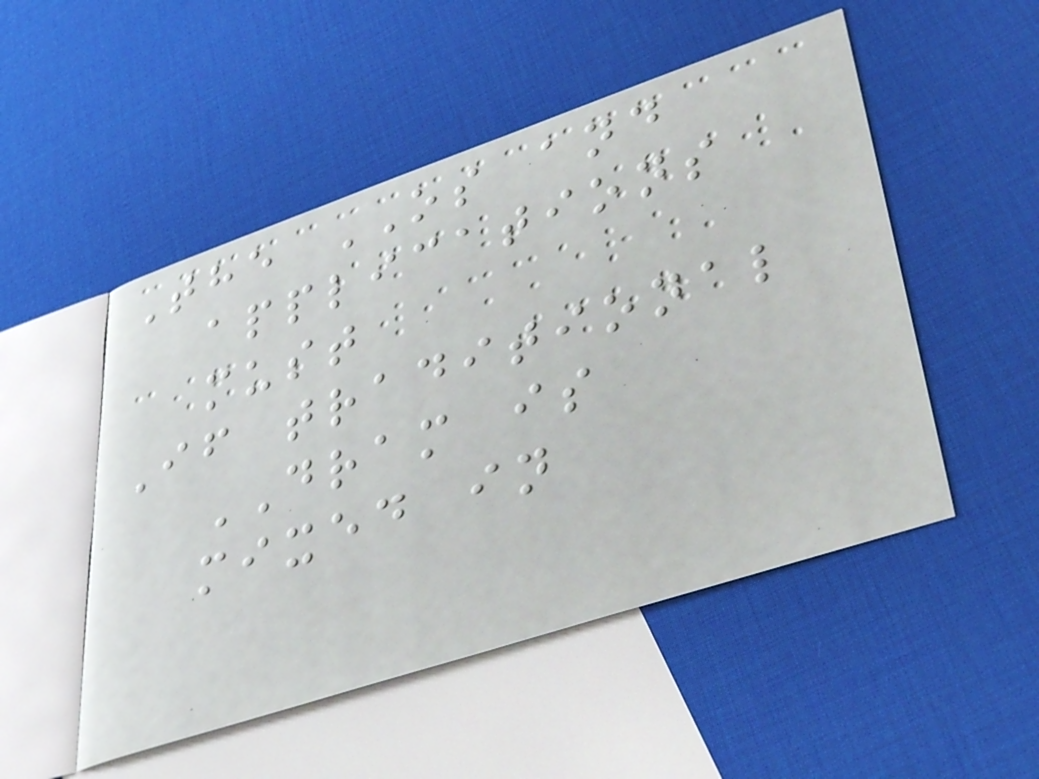The OS and
applications
must
If traditional
DRAM is
mixed in
